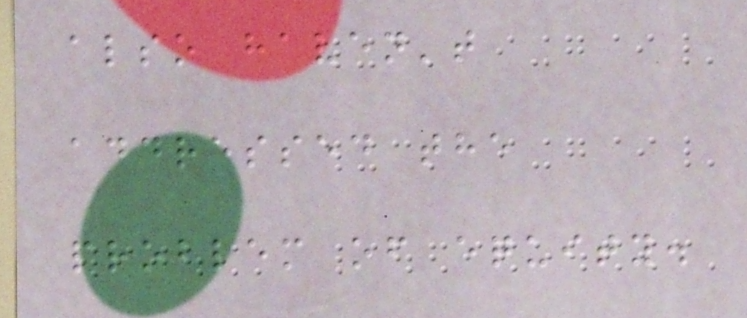also haven't
addressed the
problem of equity.
